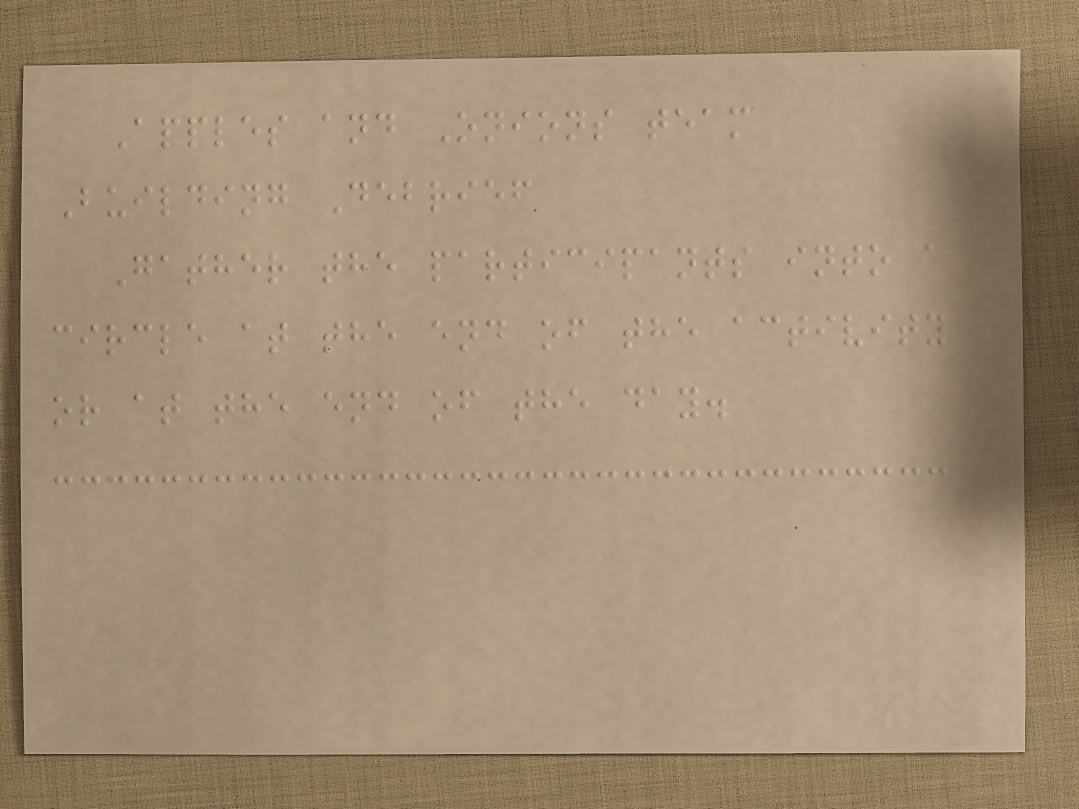Apples and Onions team
Building Debrief
Gather the participants into a
circle at the end of the activity
or at the end of the day.
